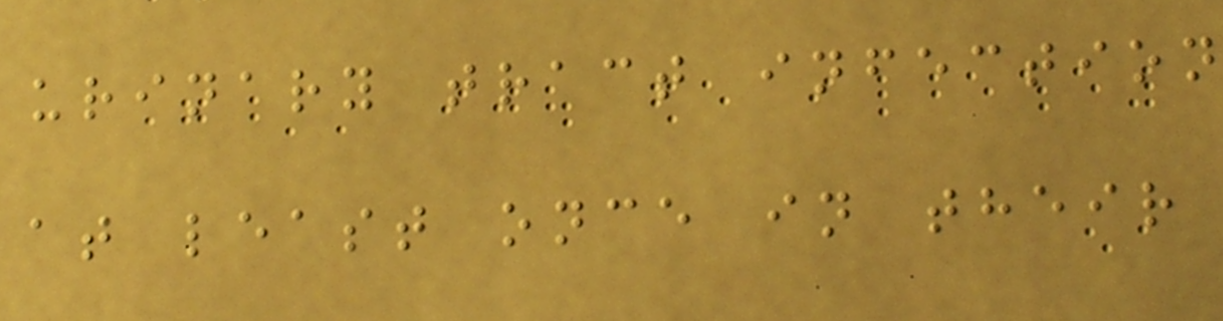urinary tract infection
at least once in their
